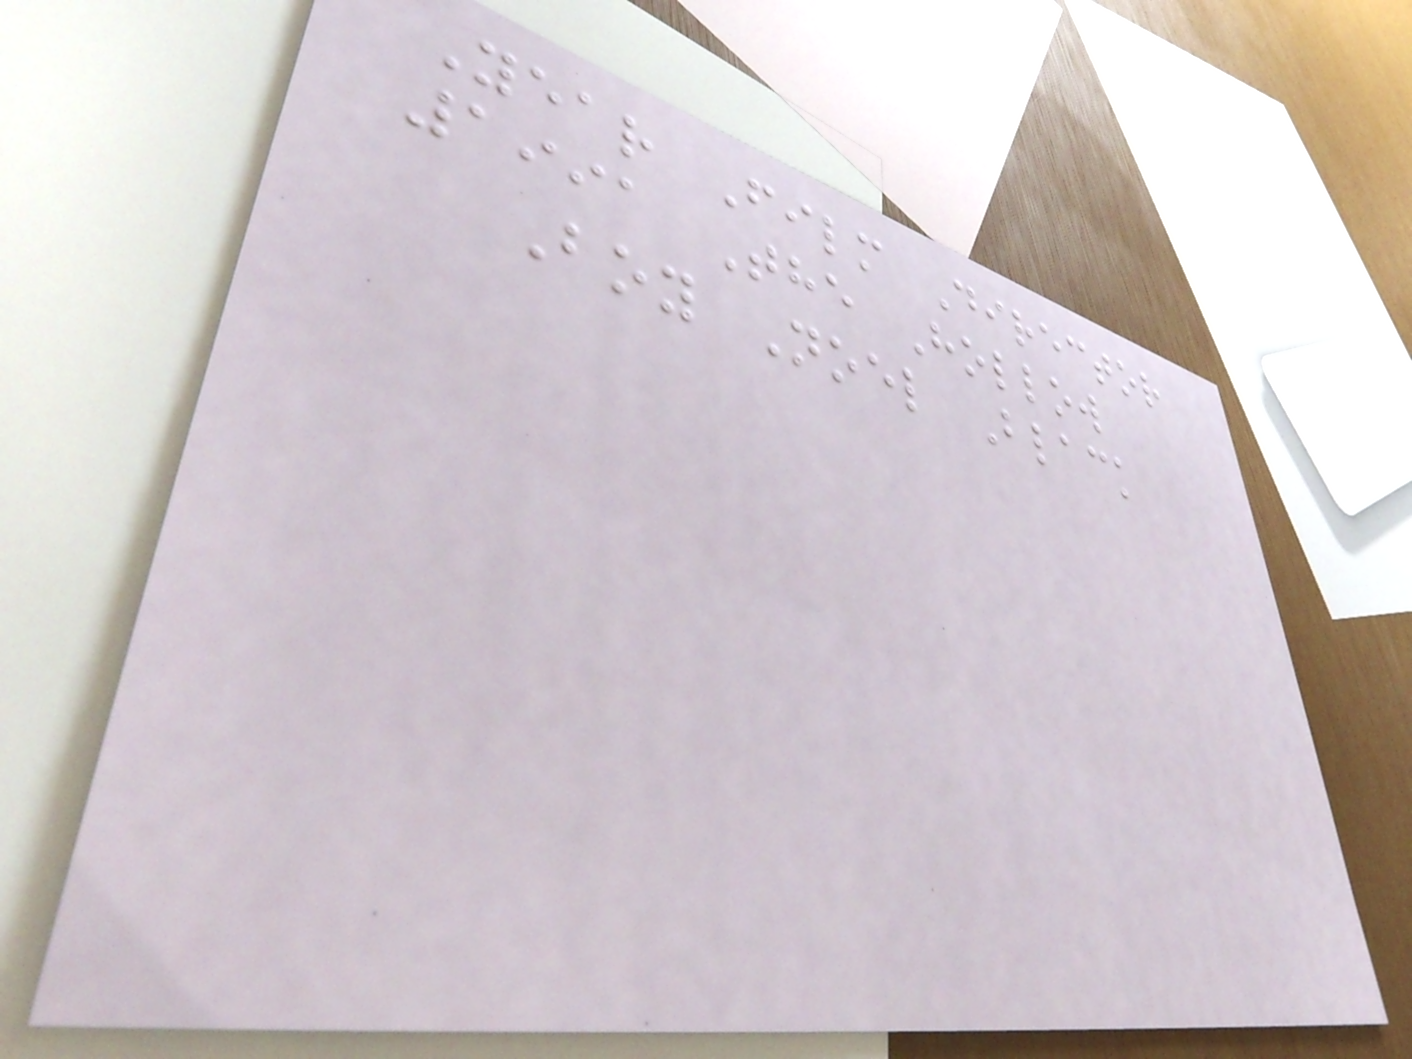Year Film Director
1991 The Hollow
Boy Noel Black
